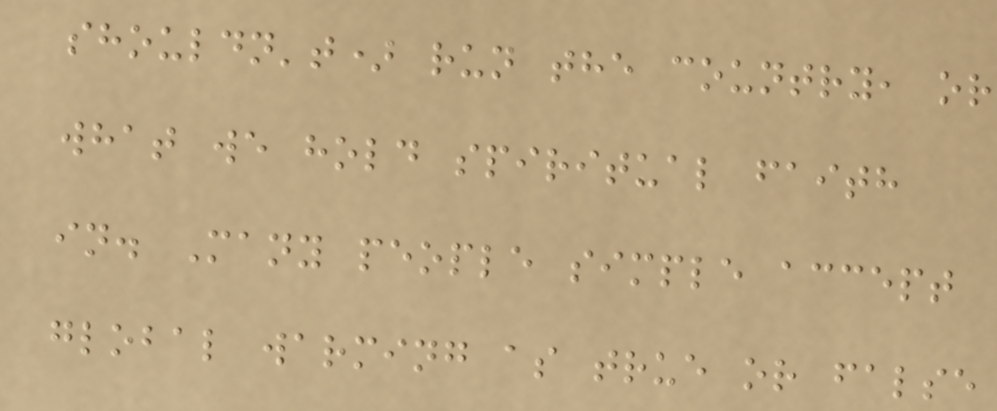shouldn't) run the country, or
what we hold spiritual faith
in. Many people simple accept
global warming as true or false
